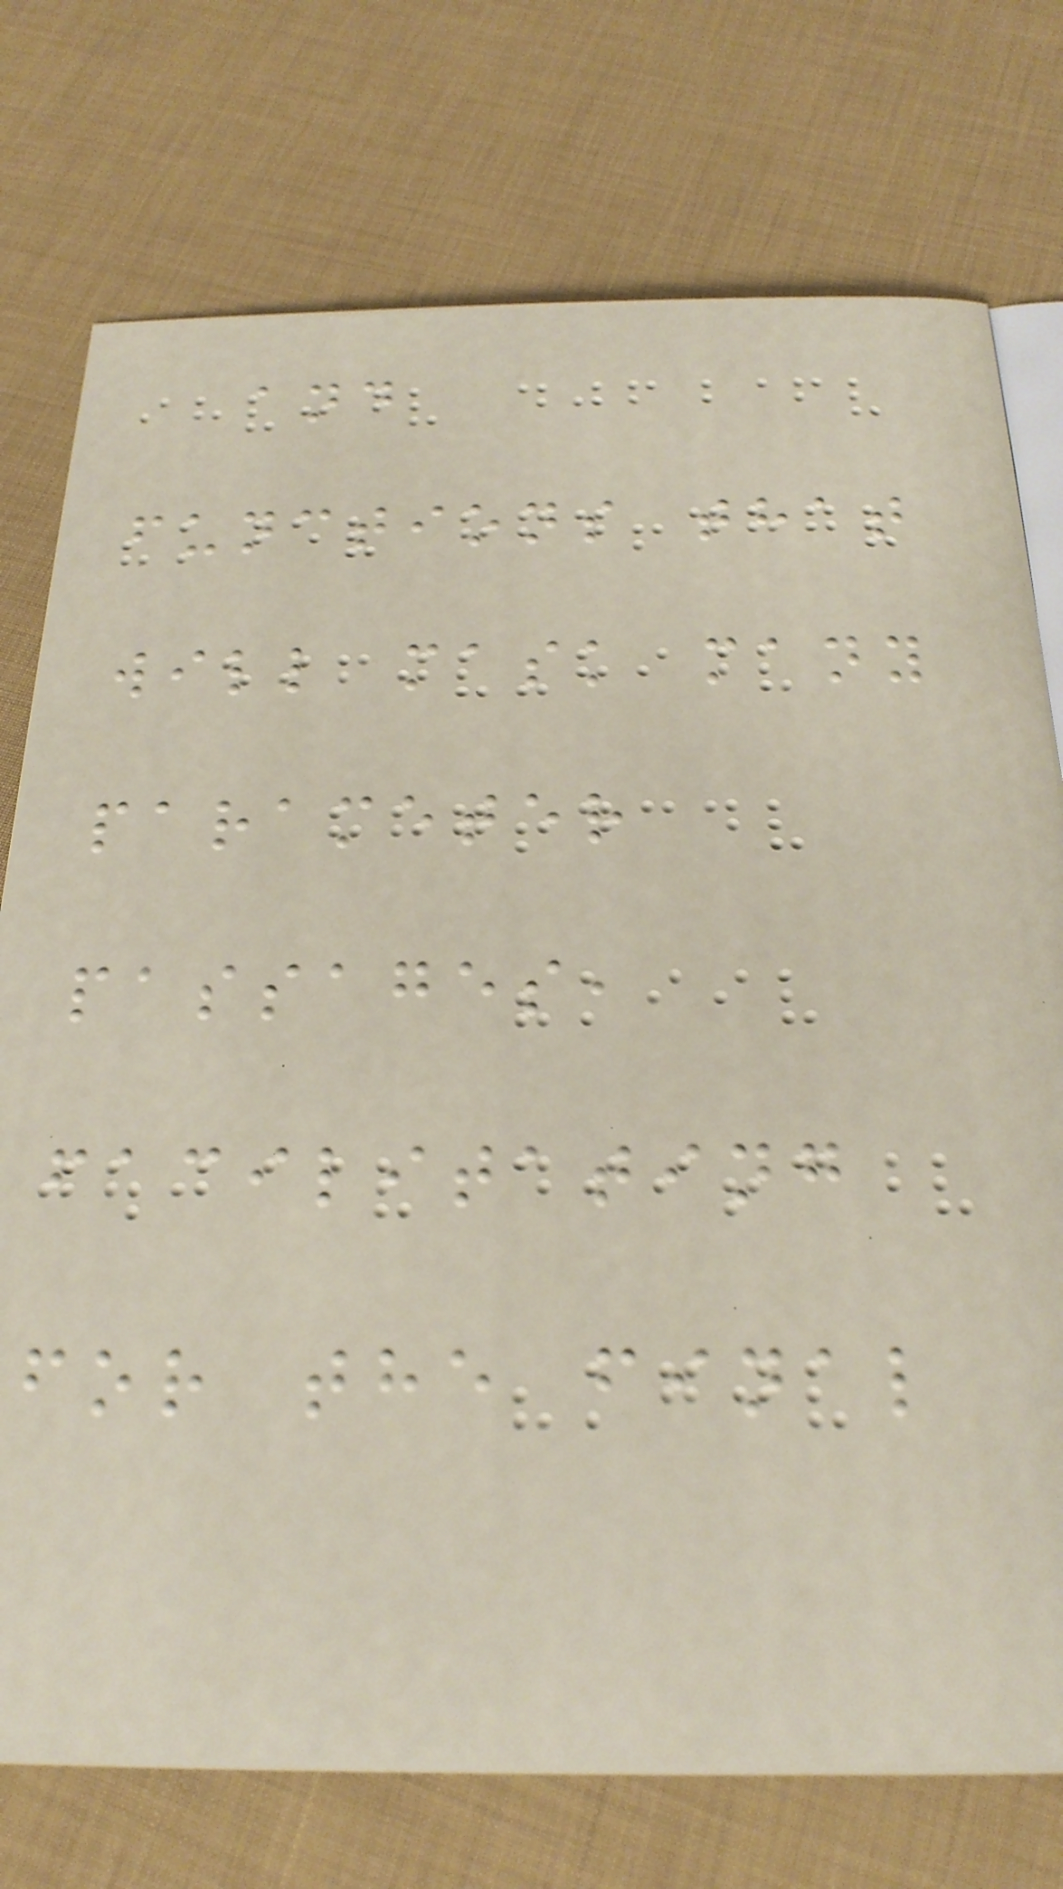and
functions that
will mask many
parameter
passages,
facilitating
for the final
